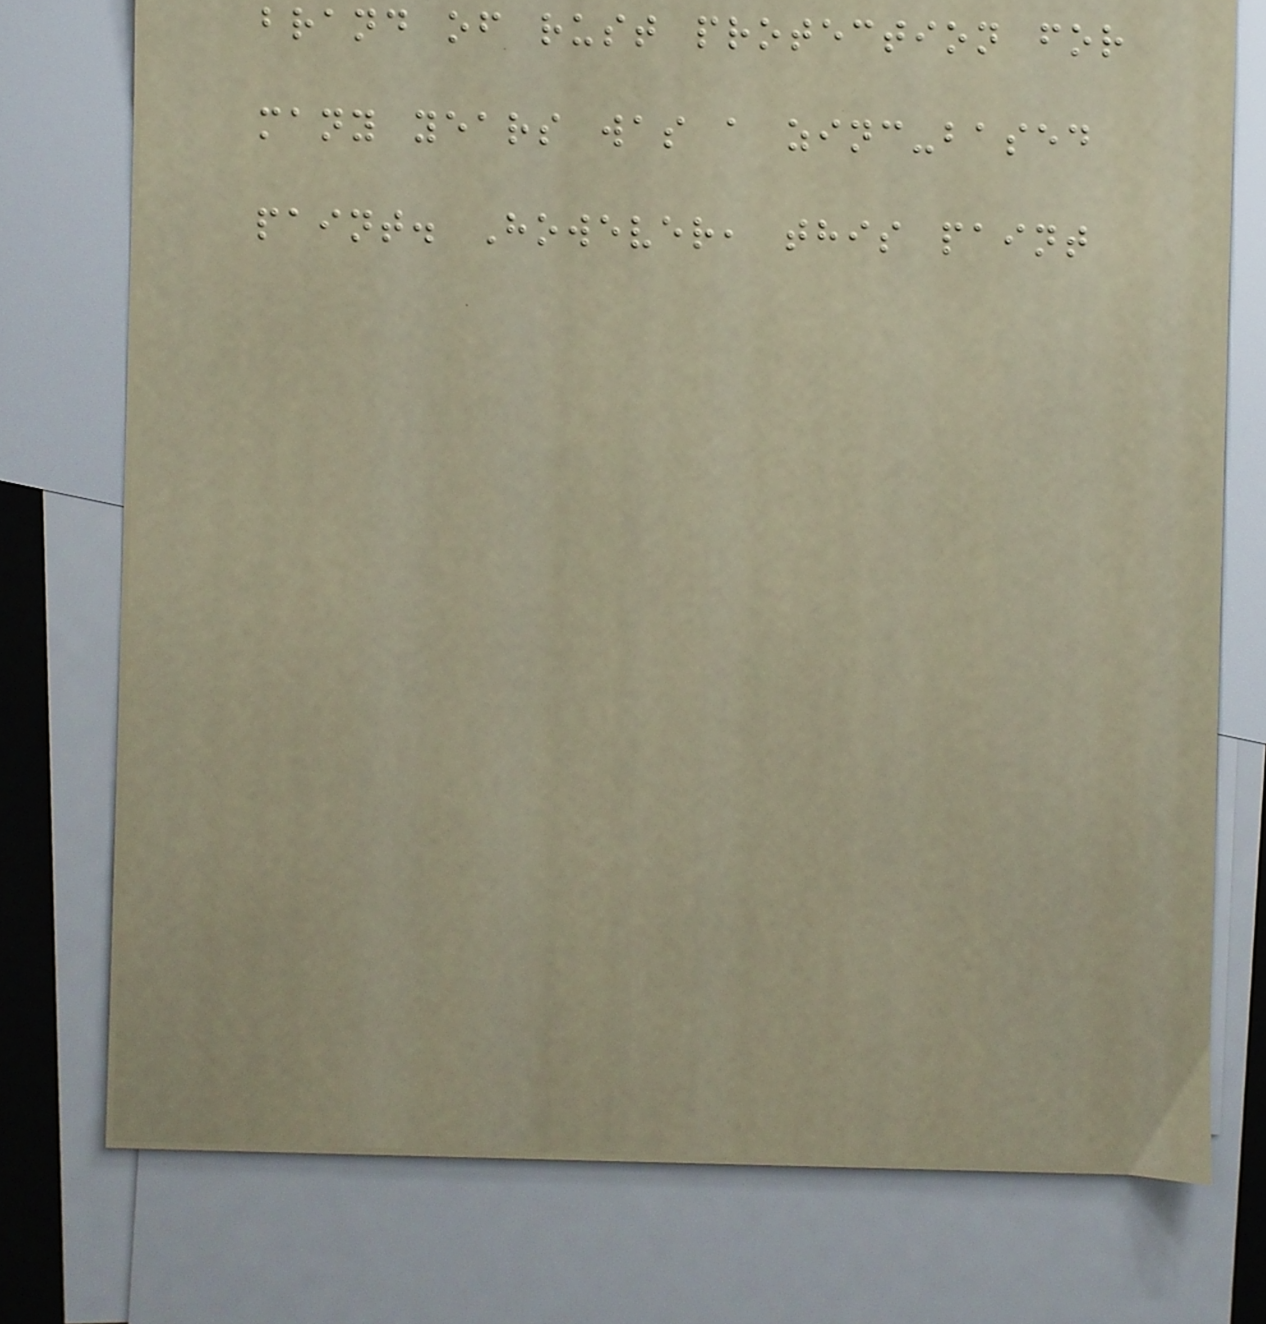brand of rust protection for
many years was a zinc-based
paint. However, this paint
